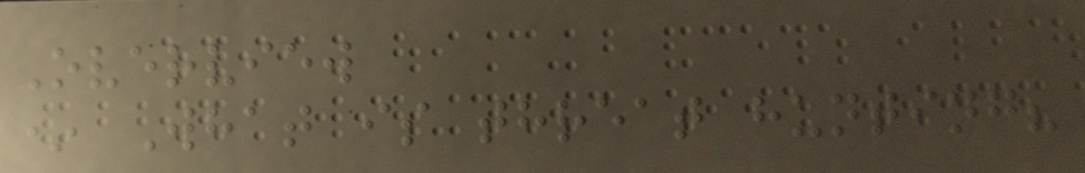Overview
* What is threat hunting?
